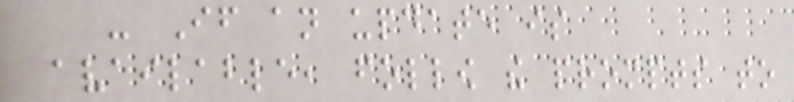- If an update is
available, follow the prompts to
